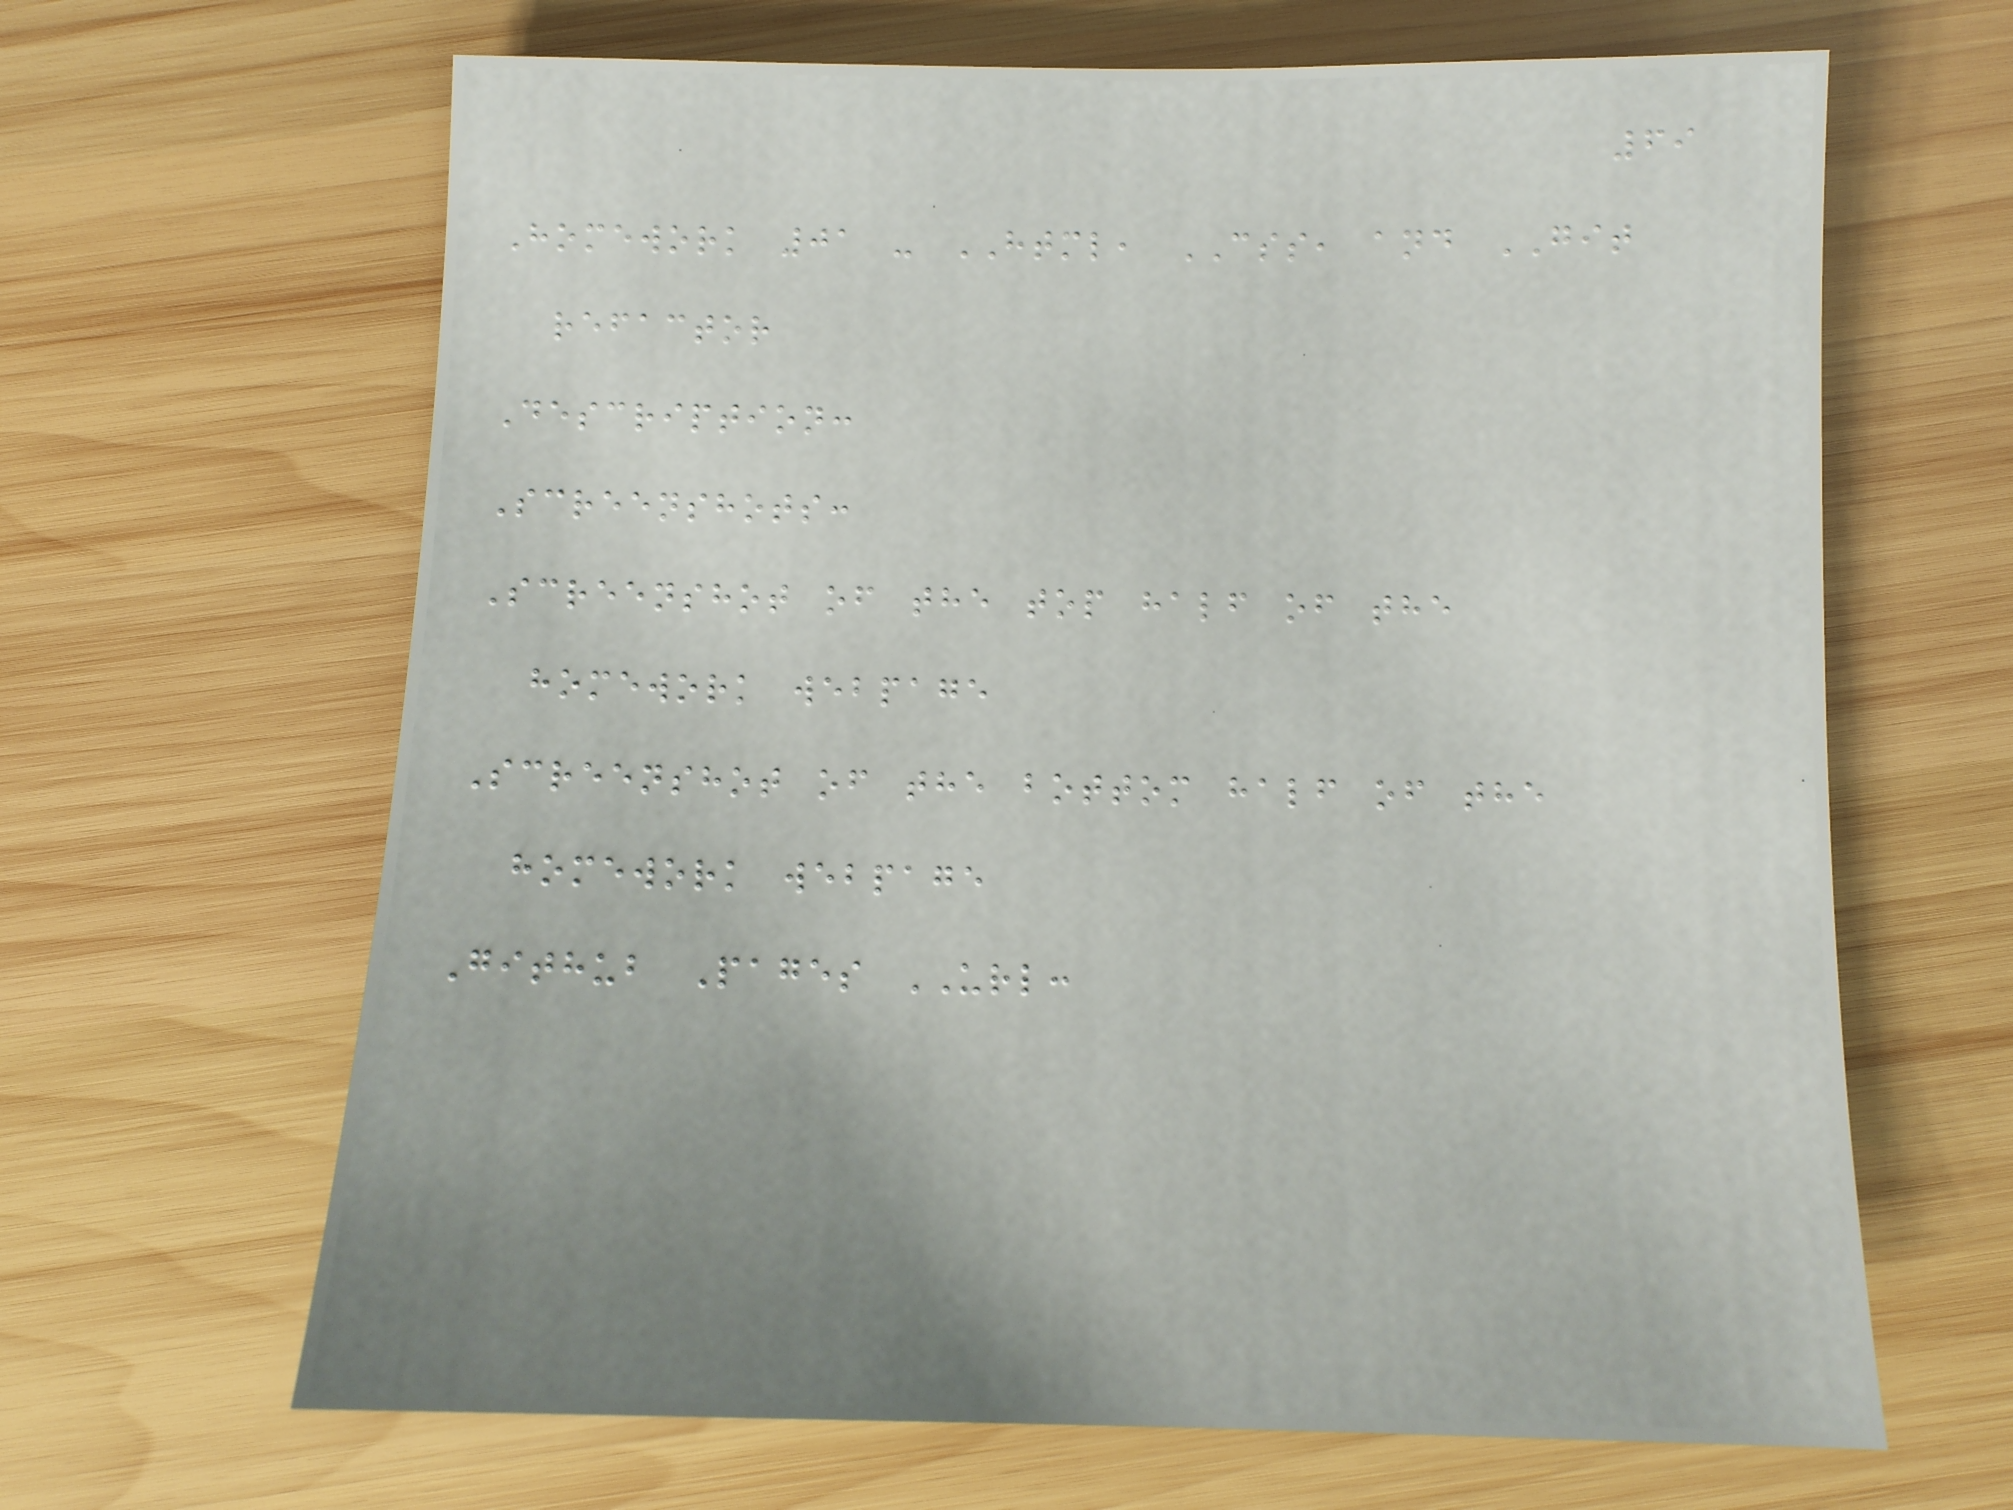69
Homework 01 - HTML, CSS, and GIT
refactor
Description:
Screenshots:
Screenshot of the top half of the
homework webpage
Screenshot of the bottom half of the
homework webpage
Github Pages URL:
